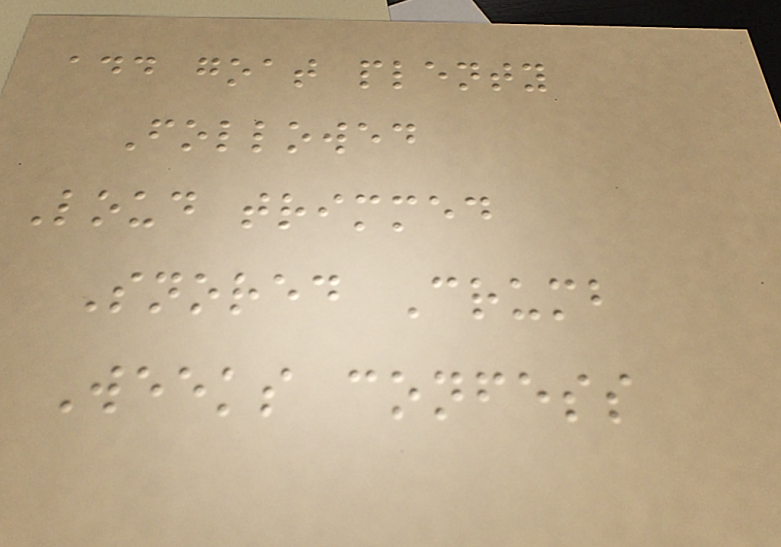add goat plenty
Followed
Loud trimmed
Snored Crumb
Weeks confess
